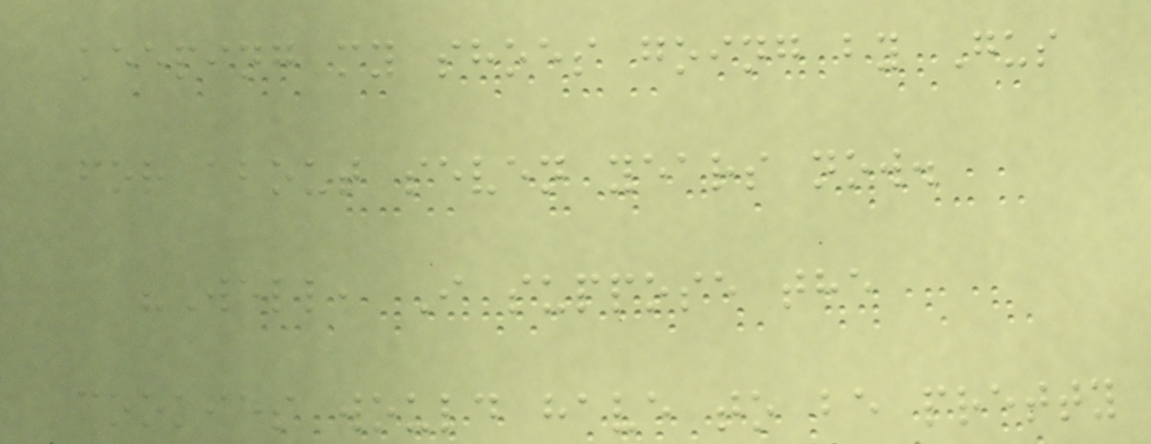keeping my shoes going by Gus
for about seven years now.
"Well, I suppose the
cookies would have to be pretty
